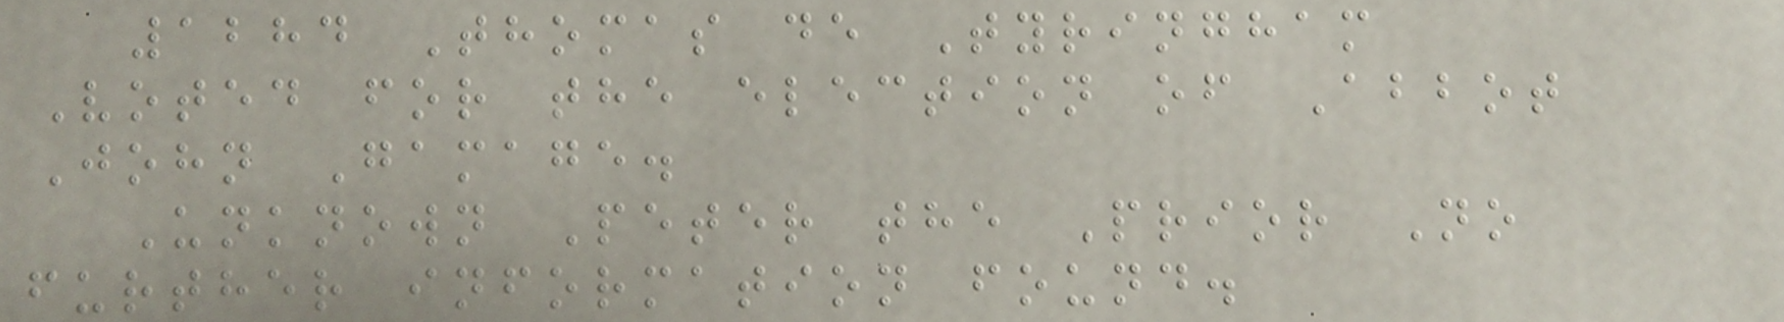1284 Thomas de Tyringham
Voted for the election of Abbot
John Gamage.
Unknown Peter the Prior No
further information found.
